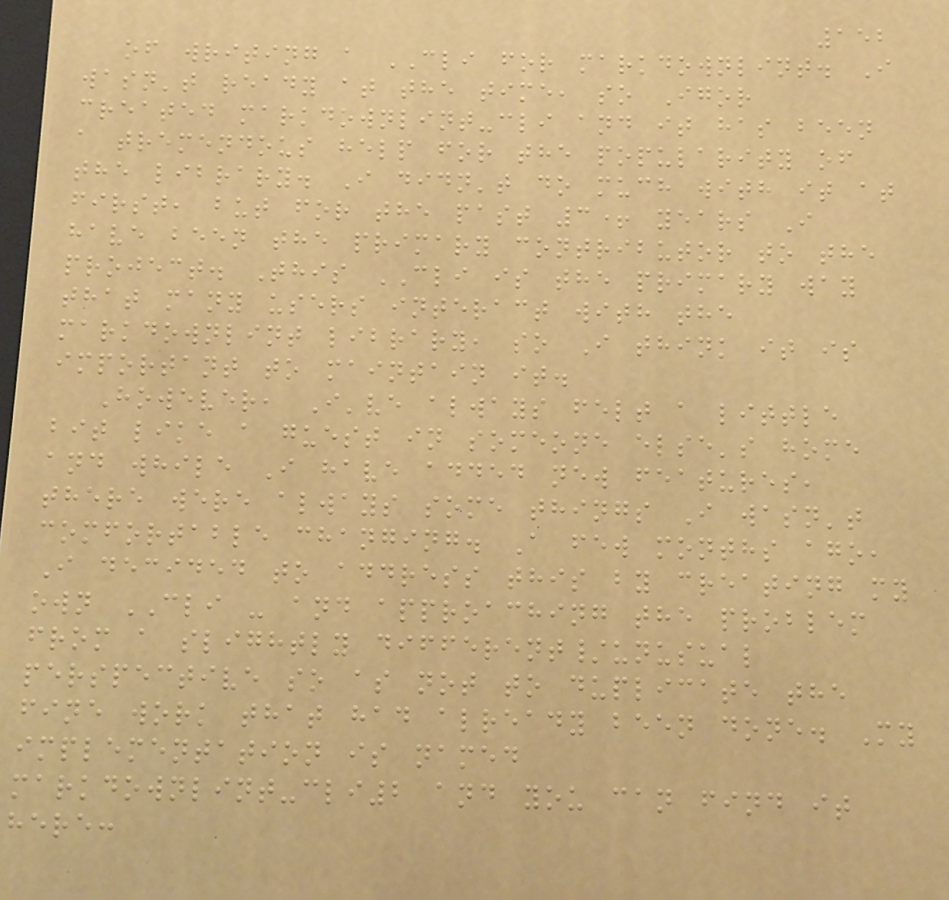152
of writing a CLI for markdownlint. I
wasn't ready at the time, so Igor
created markdownlint-cli and it has been
a tremendous help for the popularity of
the library. I didn't do much with it at
first, but for the past 3+ years I
have been the primary contributor to the
project. This CLI is the primary way
that many users interact with the
markdownlint library, so I think it is
important to maintain it.
However, I've always felt a little
bit like a guest in someone else's home
and while I have added new features,
there were always some things I wasn't
comfortable changing. A few months ago,
I decided to address this by creating my
own CLI - and approaching the problem
from a slightly different/unusual
perspective so as not to duplicate the
fine work that had already been done. My
implementation is named
markdownlint-cli2 and you can find it
here:
